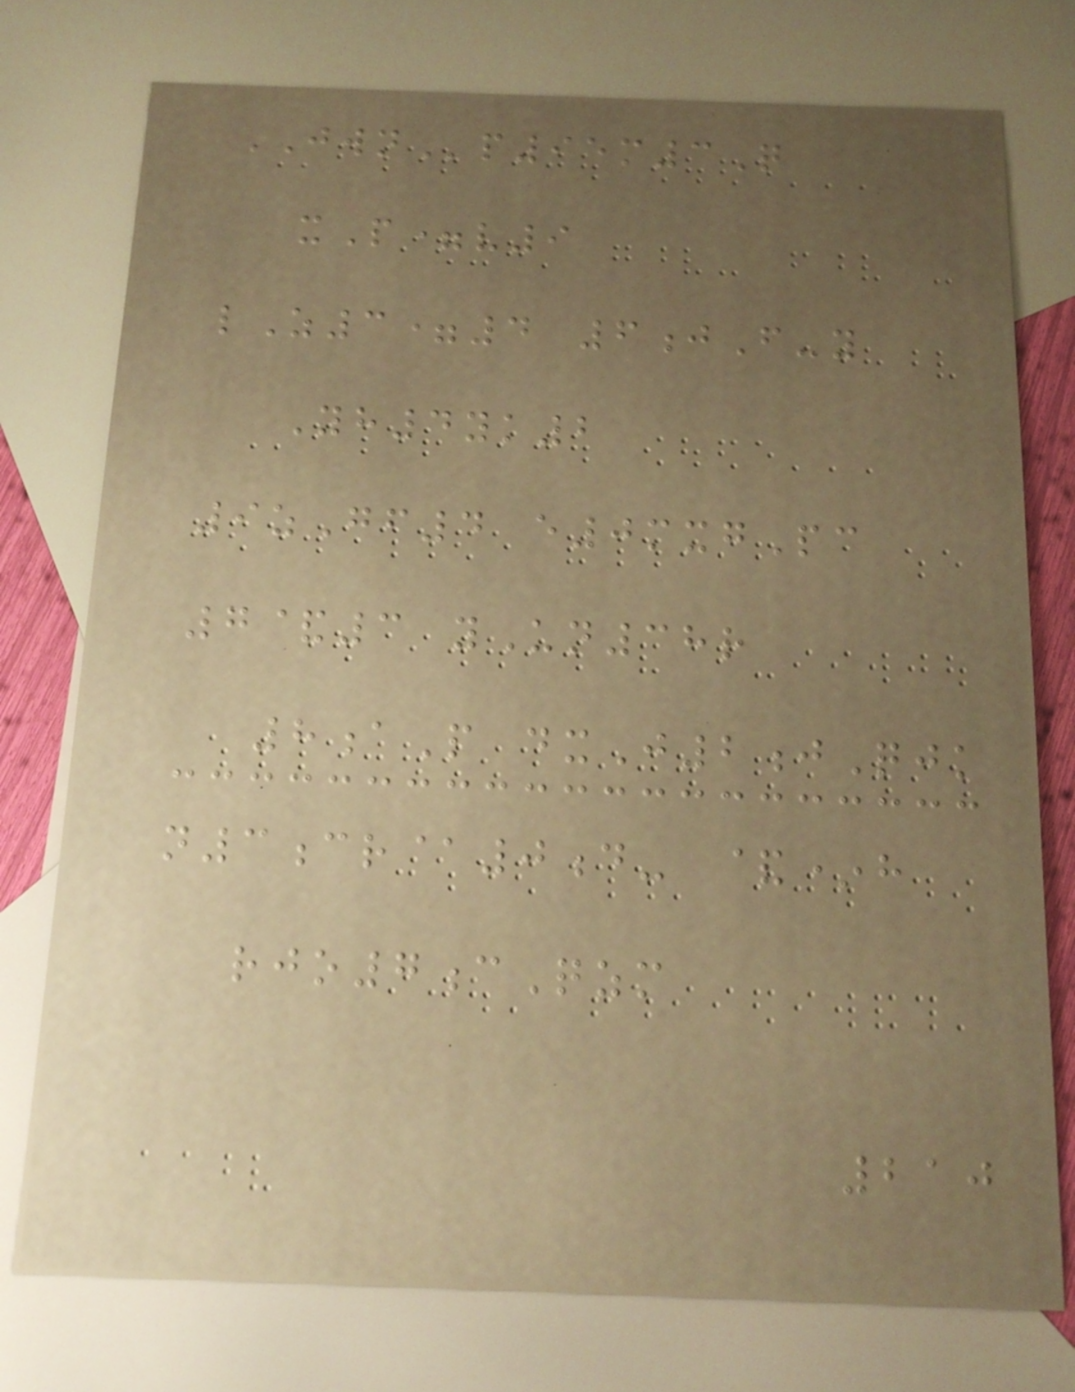JWNp95m3Q
xP=v9
lZ3=4 6jF-y
Yh4yk2
9zGf4 e0mxgPc
7&3 yUn38r
8aP dxJ2jQjk
n3cr@0d- &*h
rjo7cQzm
210
